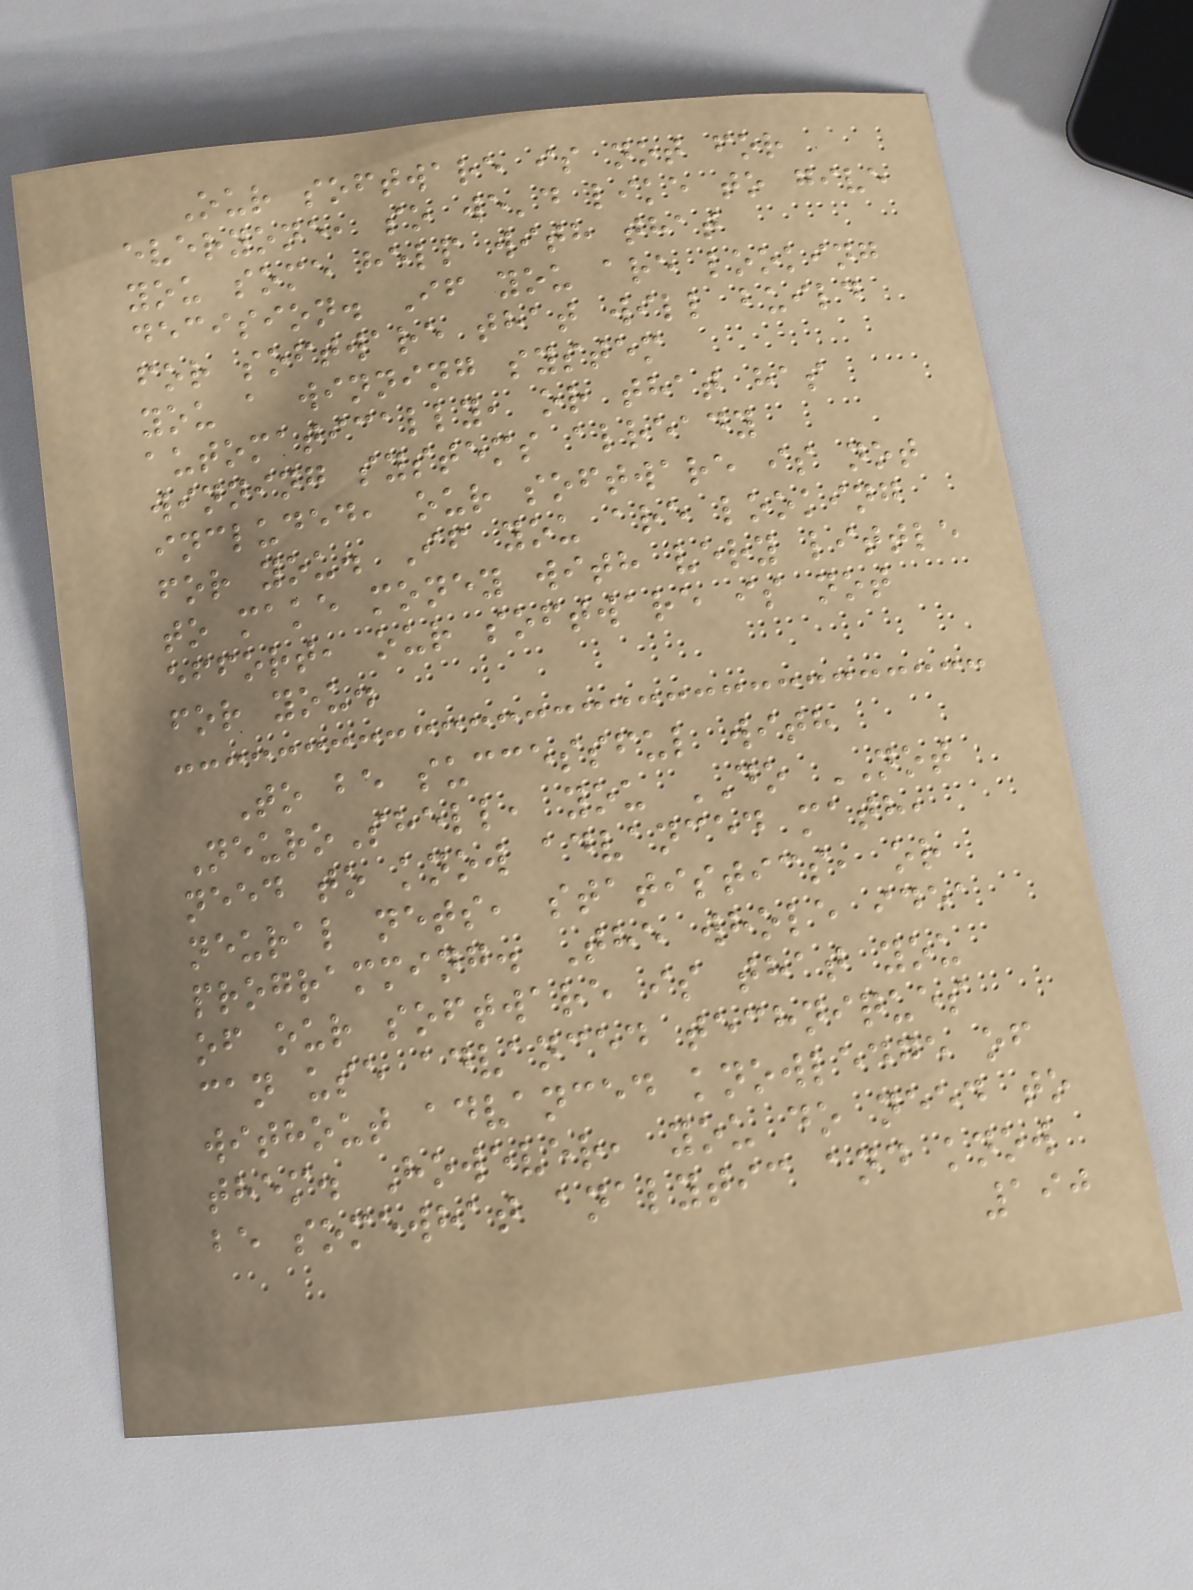Our software is not for
everyone, so we'd like to give
you some help with that
decision. If you are looking
for software that will build
you a winning system
automatically, or that has
winning systems already
included, our software is not
for you. If you are looking
to make money with very little
effort, our software is not
for you.
To be successful with
NeuroShell, you DO NOT
need to know advanced math,
neural nets, statistics, or
programming. The whole idea
of our software is that you
can use advanced techniques
without advanced knowledge of
them. However, you do need to
be somewhat analytic and know
190
